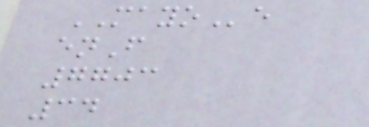MAYOe
enF
7703
34
